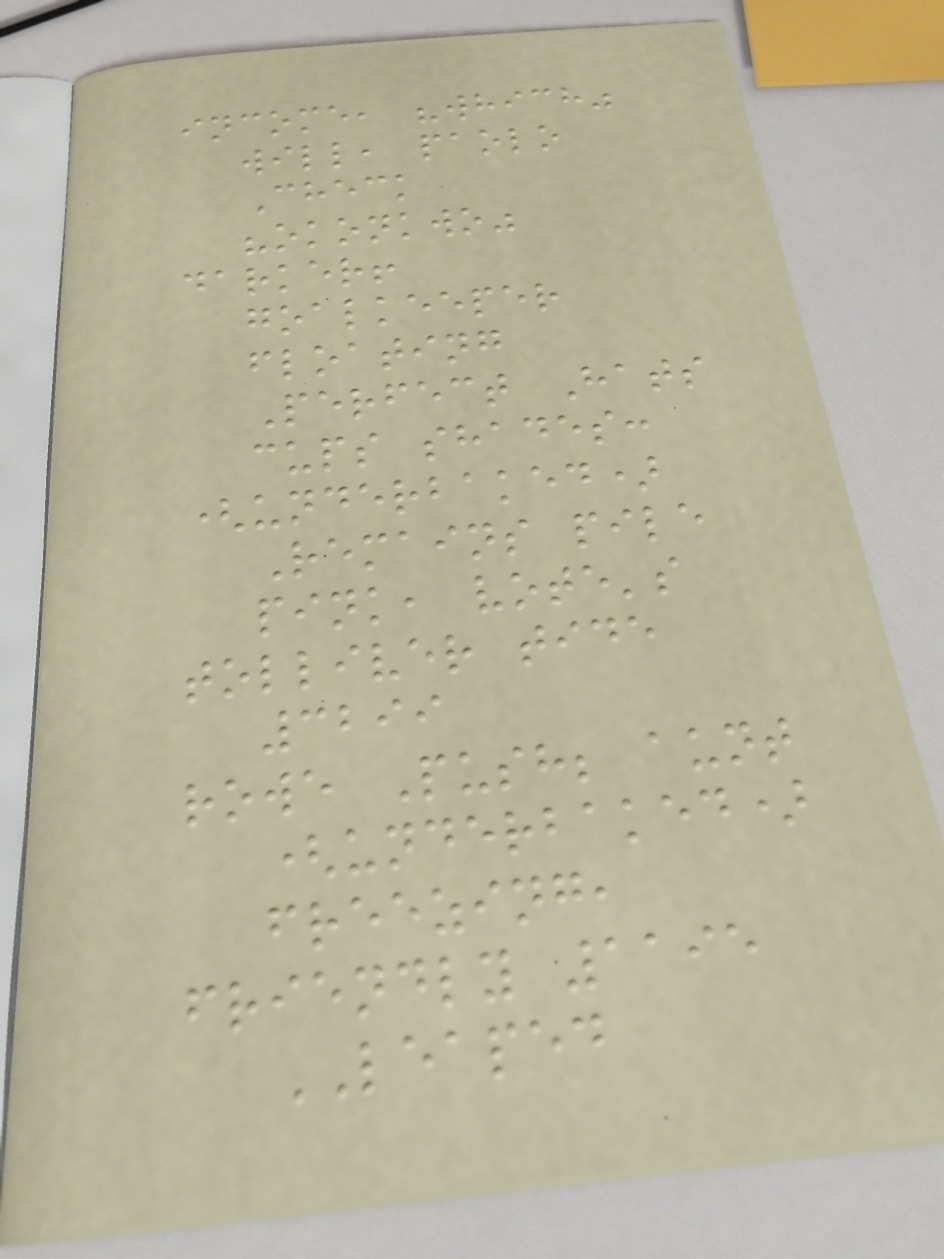income, "which"
will, paolo
Check
"okonkwo"
darker!
goalkeeper
floating
Perfect Hats
cups shades:
(underbaked)
Remains pile
pink, vote's
tolliver tide
3299
rowe Push; aunt
(underbaked)
freezing,
friendly 1195
LEAPED
